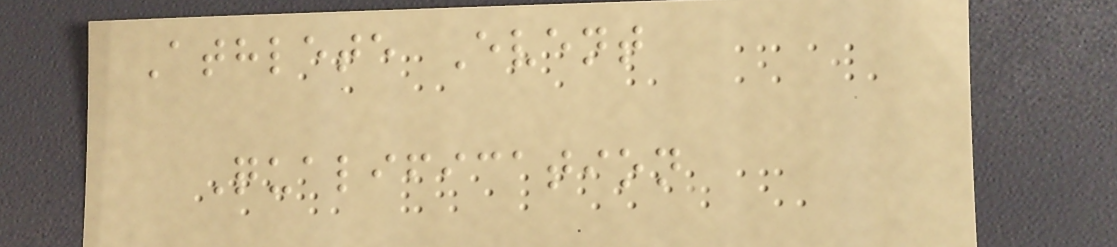Athlete Event
Qualification
